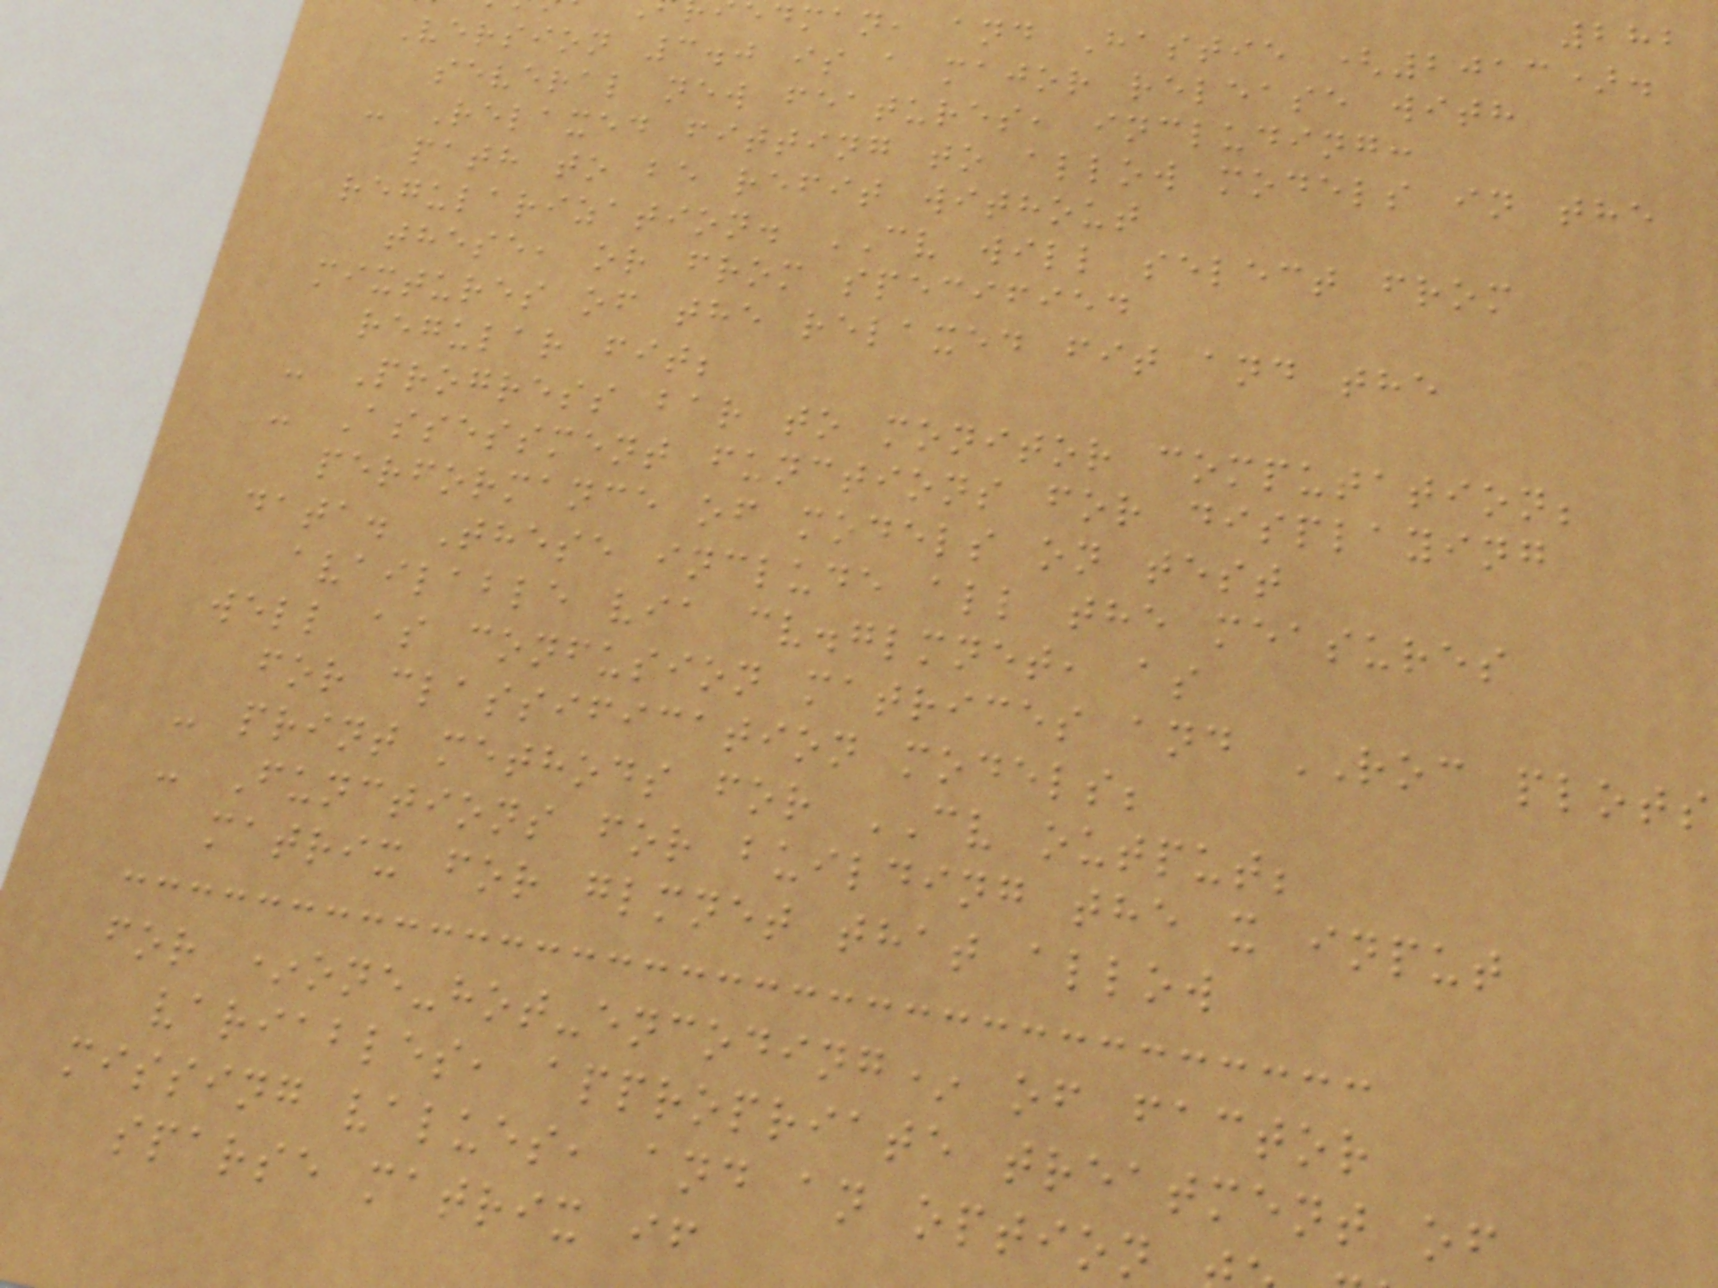282
edman, and Hastie (2013).
Version 3.0 is a major release with
several new features, including:
- Relaxed fitting to allow models in the
path to be refit without
regularization. CV will select from
these, or from specified
mixtures of the relaxed fit and the
regular fit;
- Progress bar to monitor computation;
- Assessment functions for displaying
performance of models on test
data. These include all the measures
available via cv.glmnet, as
well as confusion matrices and ROC plots
for classification models;
- print methods for CV output;
- Functions for building the x input
matrix for glmnet that allow
for *one-hot-encoding* of factor
variables, appropriate treatment of
missing values, and an option
sparse matrix if
